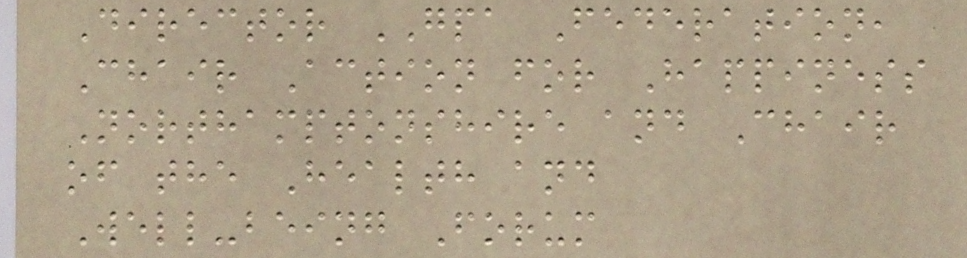Director GPA Federation,
Chair Action for Happiness
Northamptonshire and Chair
of the Health and
Well-being Forum
